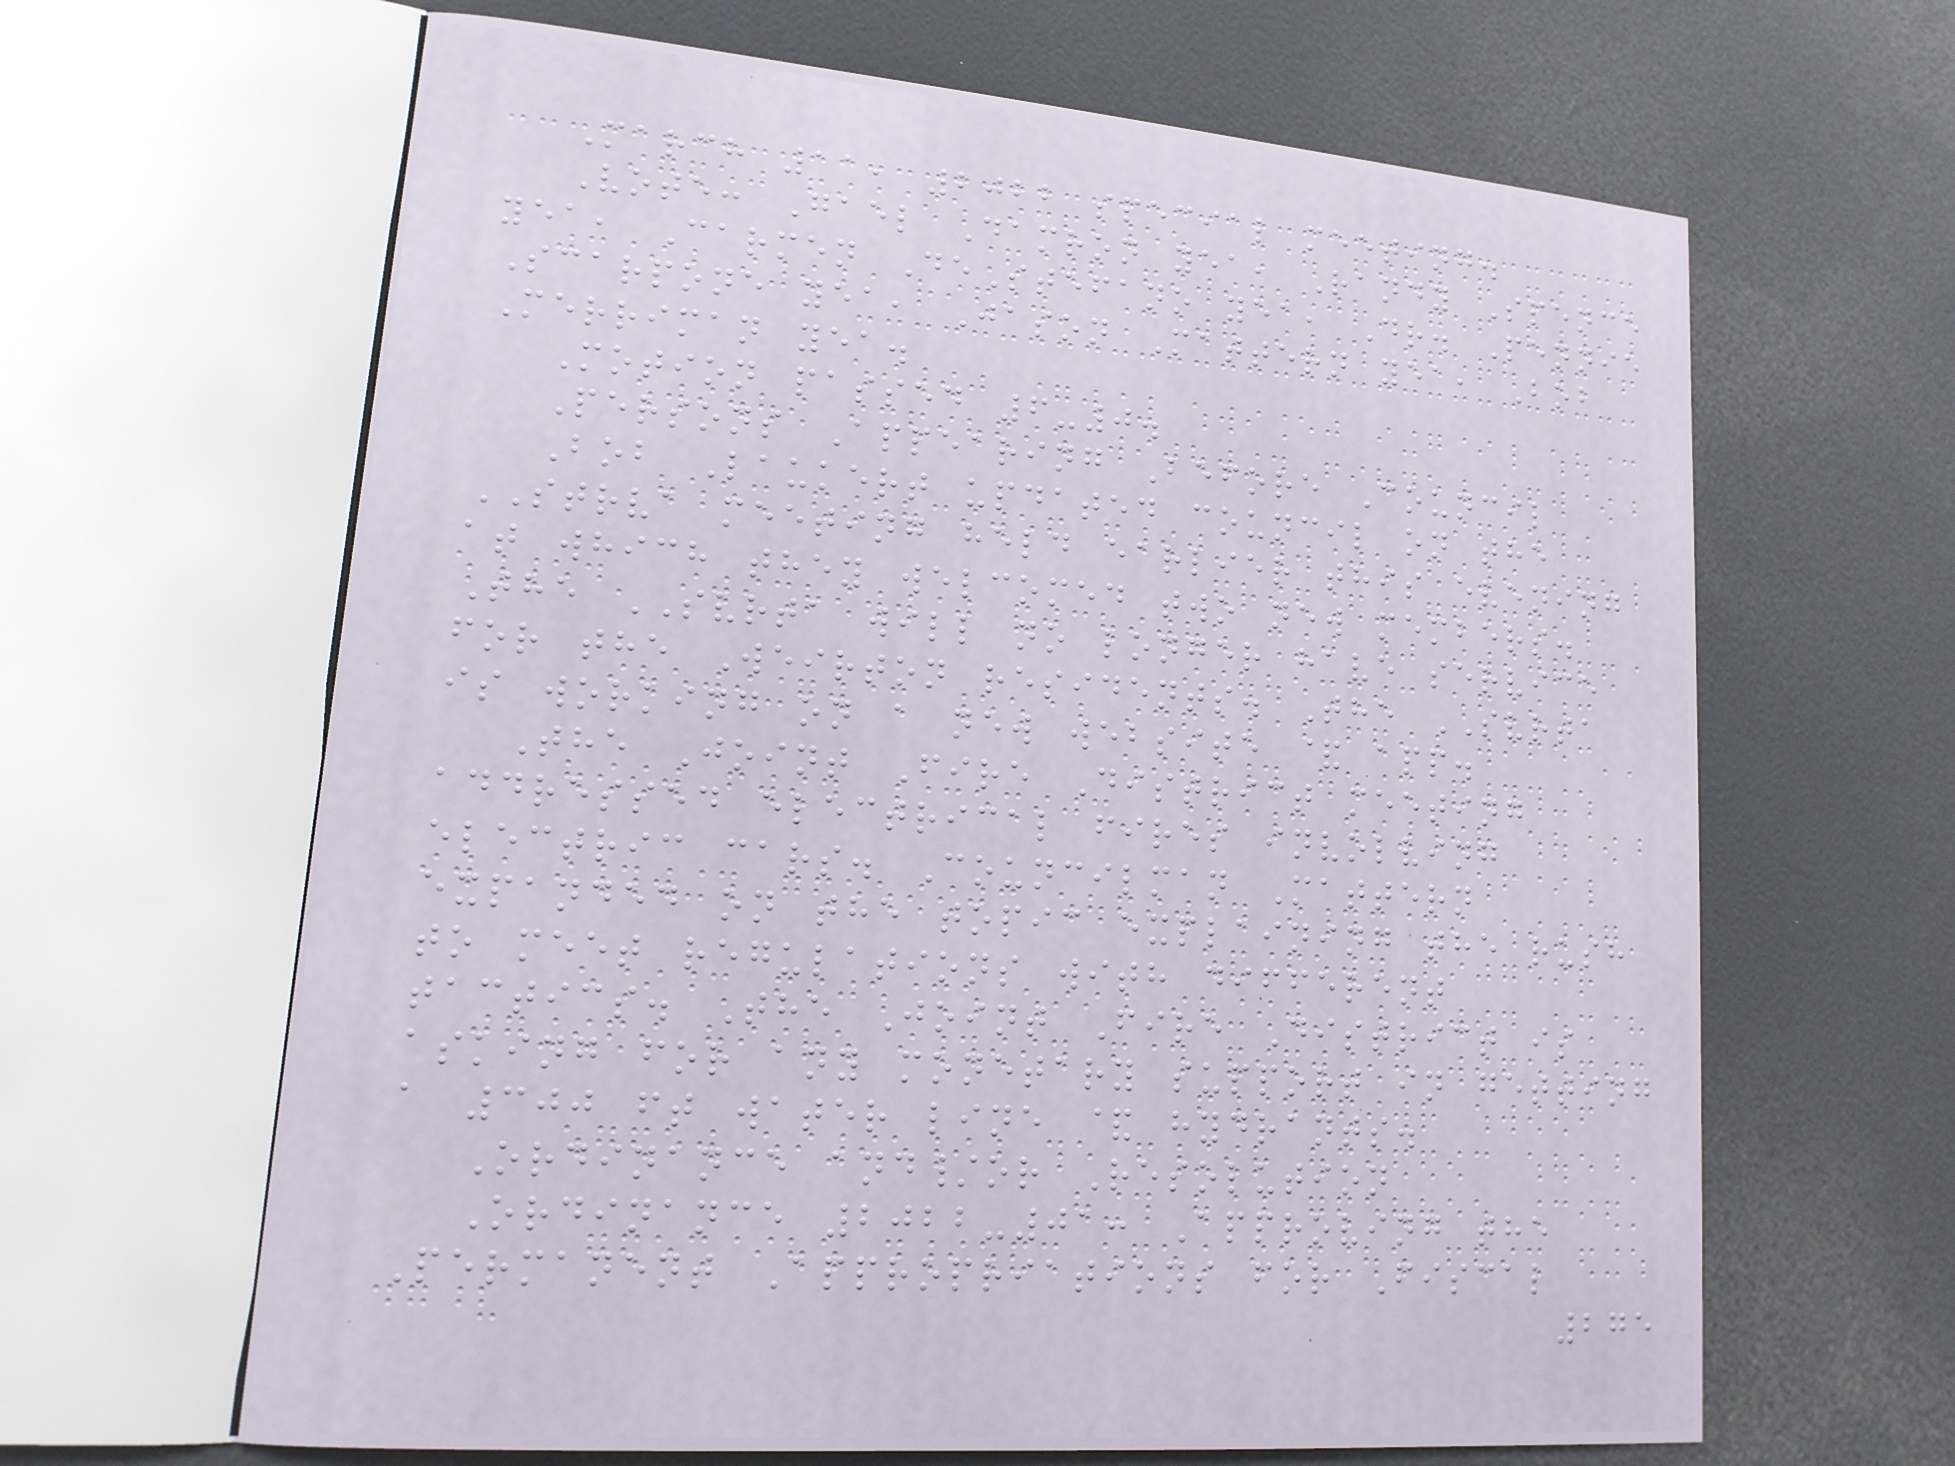March 11, 2022 special meeting.
Vote: Gael Damron yea, Randy Spence
yea, Carmen DeStefano yea, Dr. Pennie
Scarpone yea, Jason Mattern yea, Bob
Merriman yea.
Motion passed 6-0.
Persons Appearing Before Council
Bob Laukert updated council on the
STRVA meeting held earlier this evening
at which they welcomed two new members.
The SVRTA will no longer have service
for the Weirton residents. The SVRTA
is working on a new website & app.
The Joint Fire District meeting
addressed electrical fires involving
electric cars. Councilman Mattern
expanded on the topic explaining the rush
to meet regulations with different
tactics. The Joint Fire District is
asking for any monetary support in getting
a 300 ft water line & hydrants.
Ordinance and/or Resolution
Ordinance 2022-01: Approving the
Permanent Appropriations for Fiscal
275
